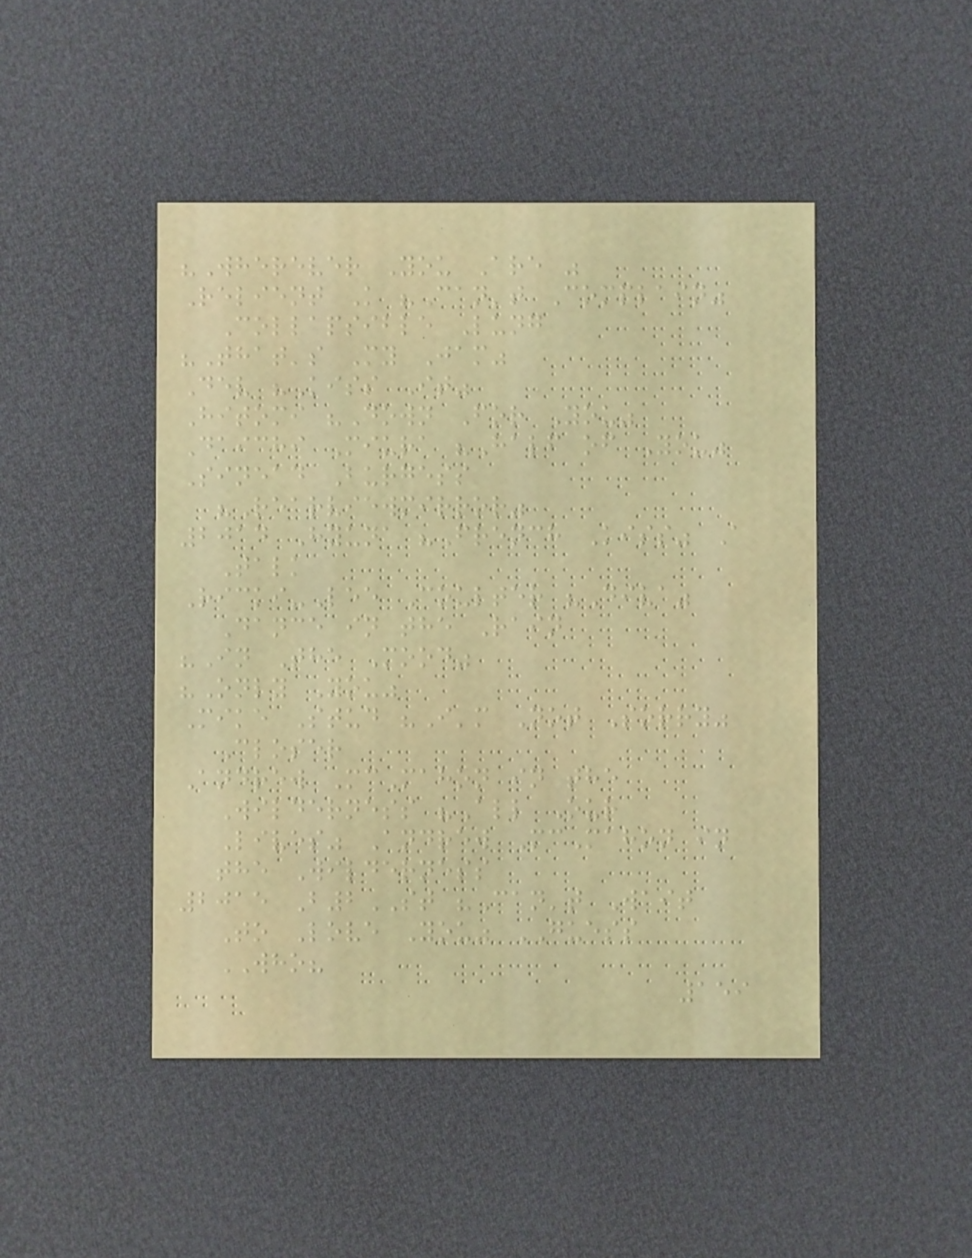"Wherever You Are "
Relient K "Can't Complain"
Collapsible Lung
"That's My Jam"
Dev "Kiss It"
Hitomi "Down For You"
Daichi Miura "Half of You"
Sinead Burgess
"Rearviewmirror"
2014 Hyuna "French Kiss" A
Talk
Ricki-Lee Coulter "Diva"
Dance in the Rain
"In The Mood"
"Only You"
Mike Stud "I'm Not Sorry"
Closer
Andrew McMahon in the
Wilderness "All Our
Lives" Andrew McMahon in
the Wilderness
2015 B2ST "Can't Wait
To Love You" GUESS
WHO?
159
